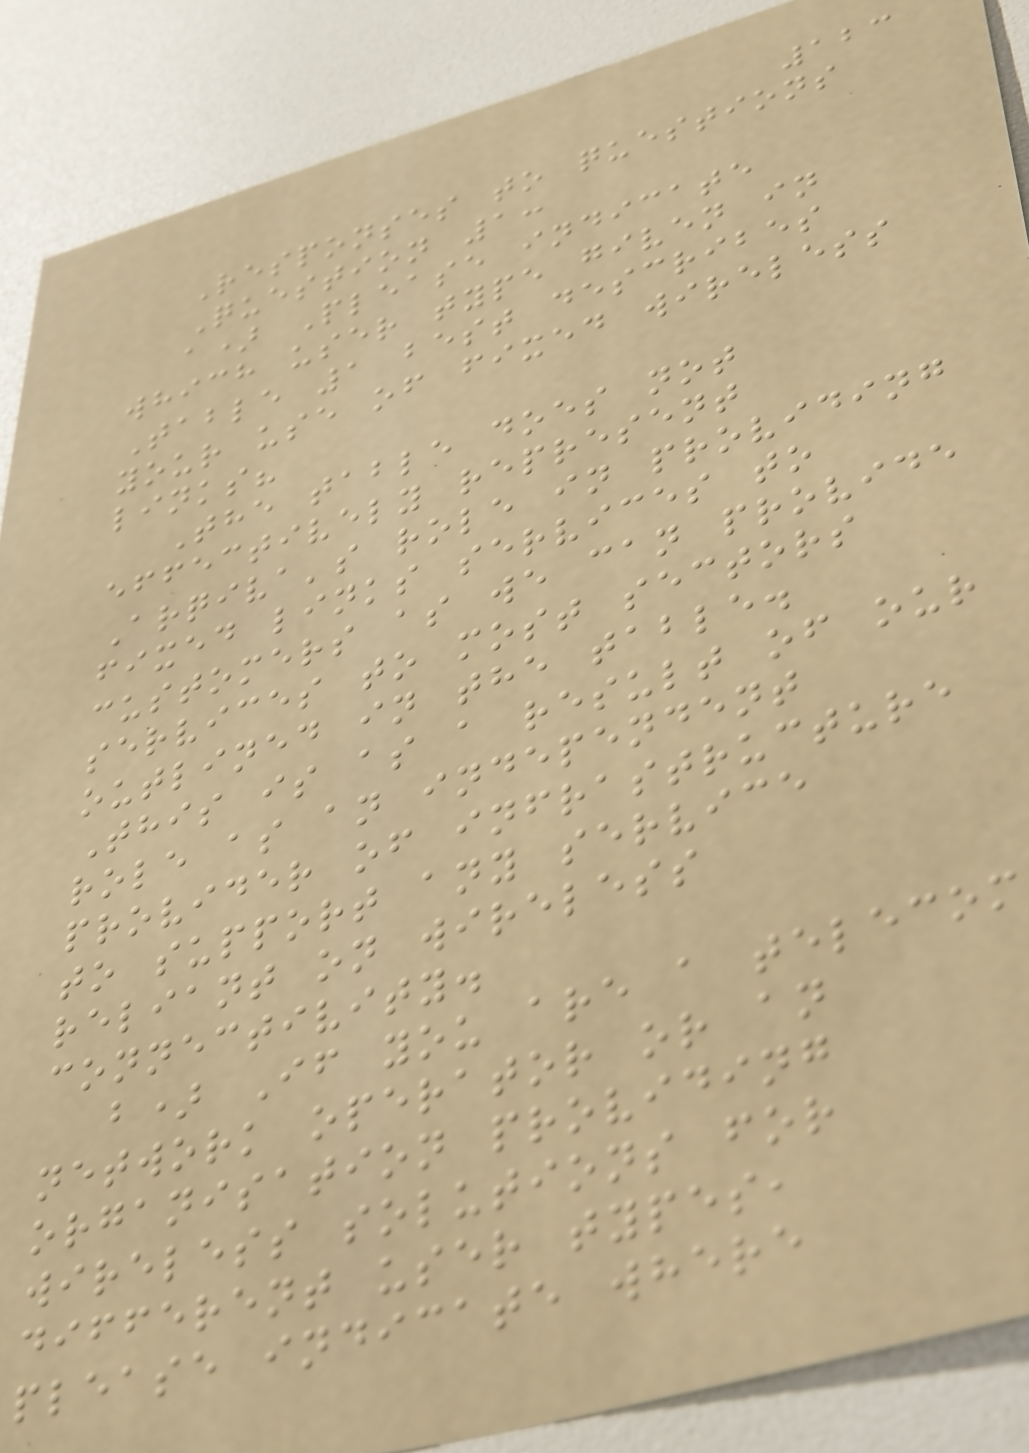123
Responses to questions
Question 1:
a) Please indicate
which user type given in
Table 1 best describes
your use of fixed wireless
links?
The table does not
effectively represent
Arqiva's role in providing
fixed links services to
customers as we can provide
services to most sectors
outlined in the table.
This is as a result of our
role as an independent
provider of infrastructure
to support any service
reliant on wireless
connectivity.
b) If you are a telecom
network operator or an
organisation providing
wireless solutions for
different user types,
please indicate where
